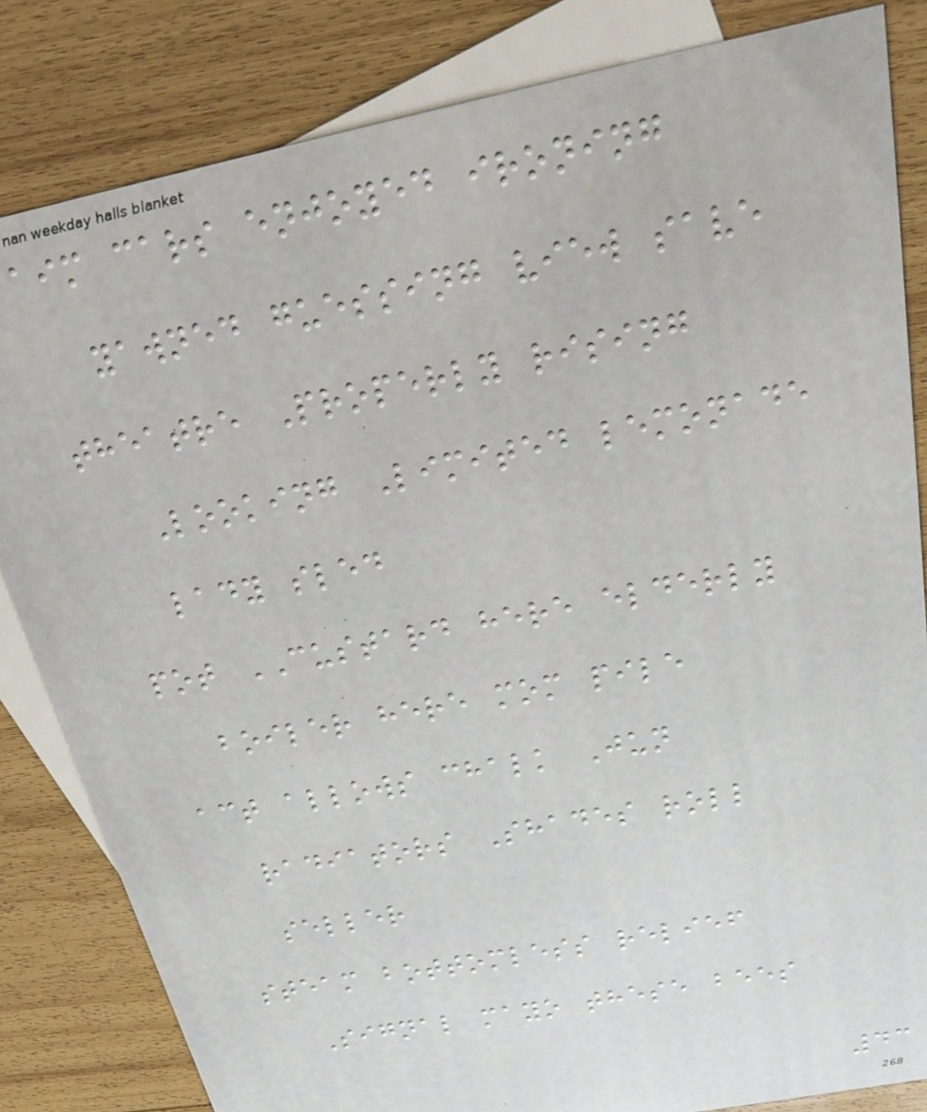aim cars enjoyed ironing
yawned guessing view save
theatre Properly rising
Looking Limited lemonade
lady sled
pot CUSTARD here elderly
boiler here mom pile
act allows chalk Jun
radiators Shades roll
seller
steam bottomless relief
Signal mayo these bees
43
